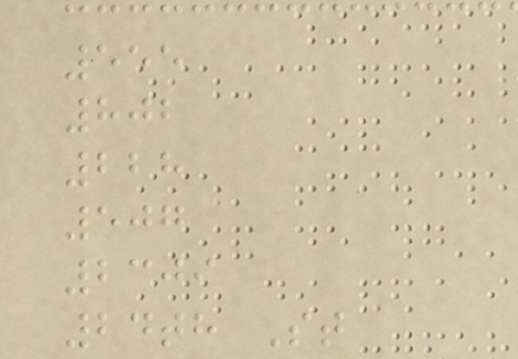555
802
228
507
2309
24th St
